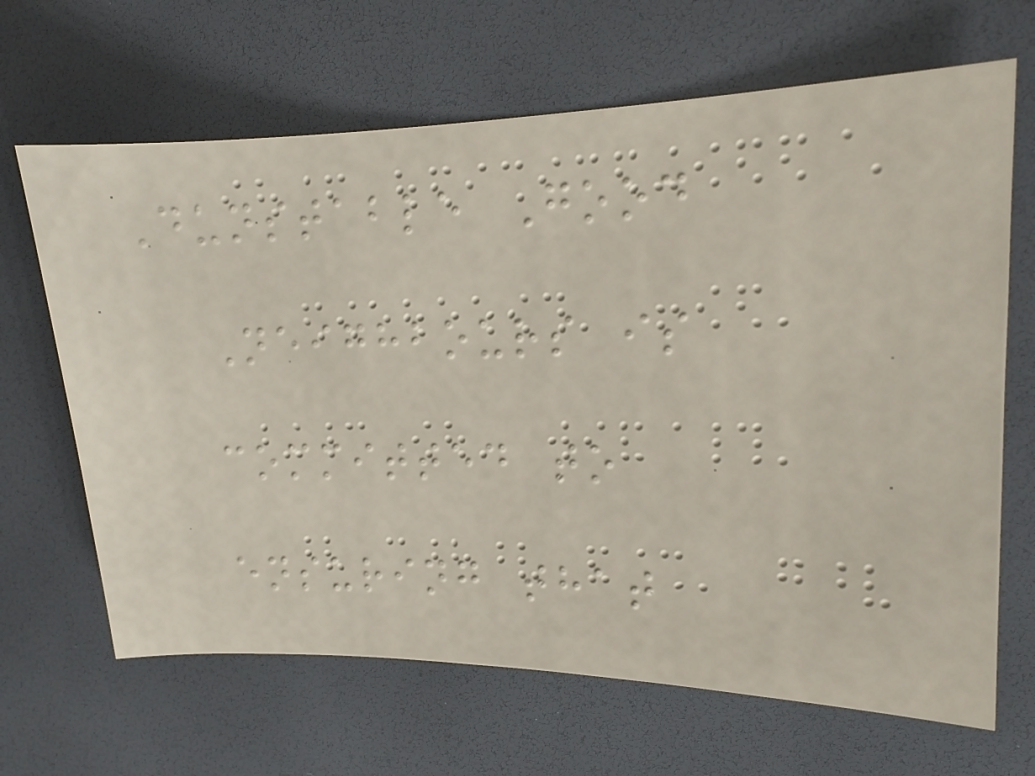Dunstable Good
Neighbours is
committed to
ensuring that
